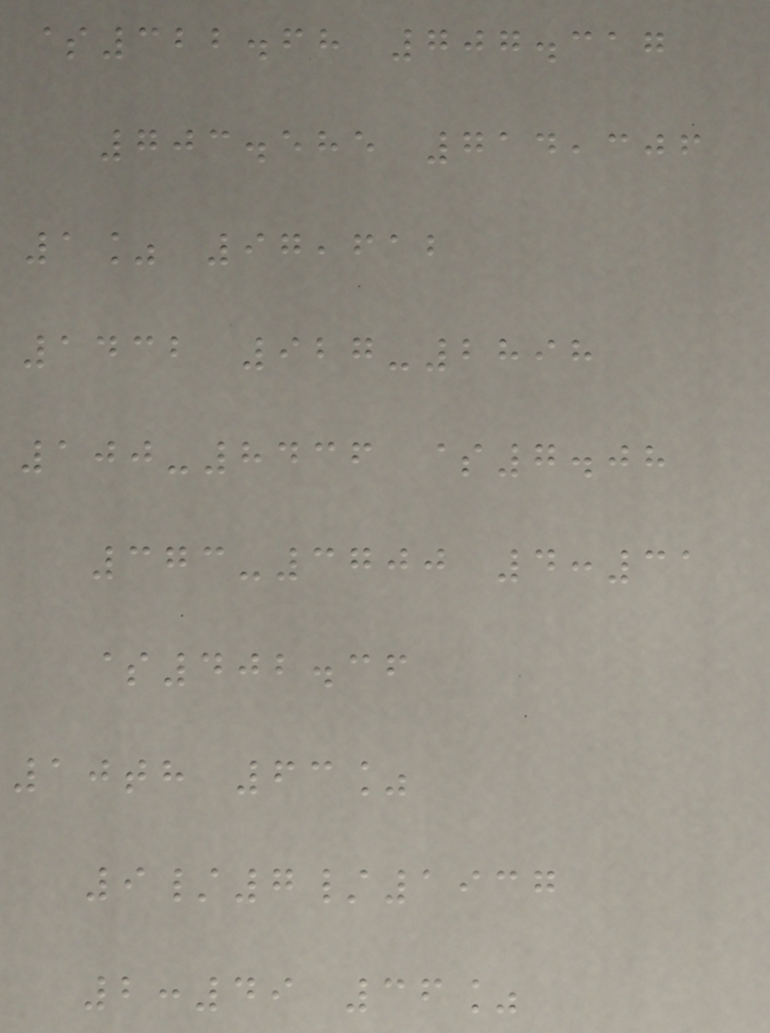$322.68 707.317
703.585 714,306
1% 97,612
1432 927-2898
100-8436 $7.08
373-3700 4:31
$402.36
10th 63%
9/7/1937
2:49 36%
